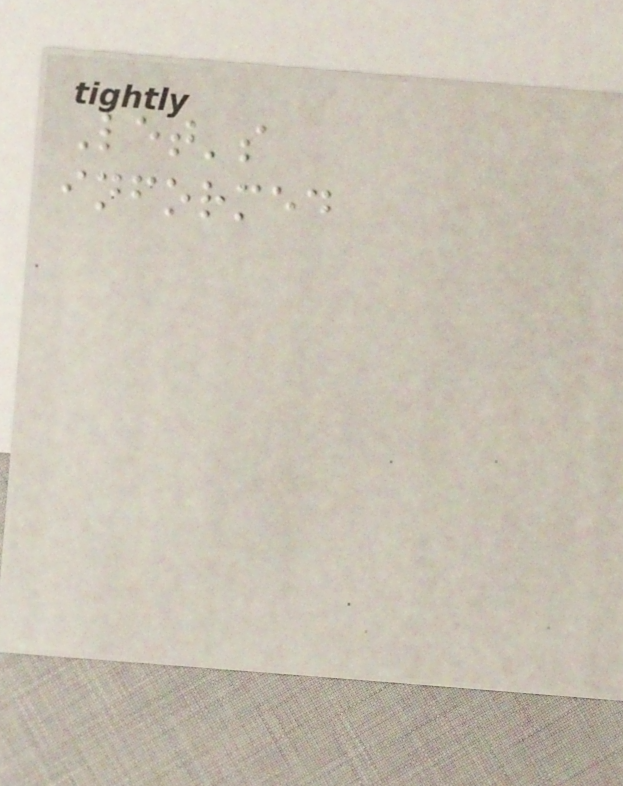Let's
informed
